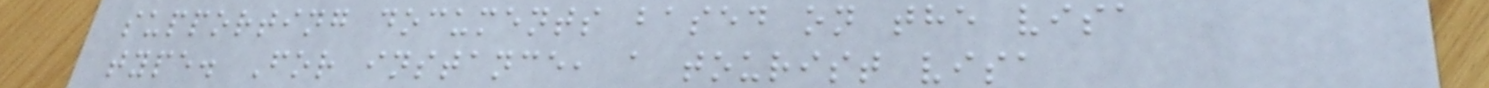supporting documents based on the visa
type. For instance, a tourist visa
